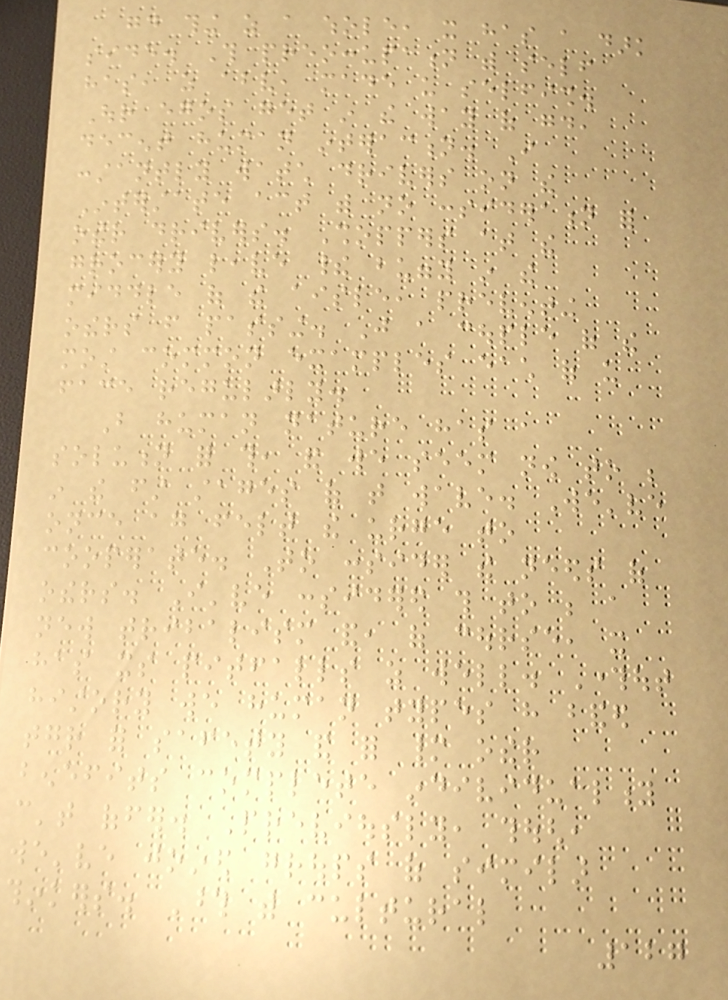good thing as a whole, it has a dark
side. This preoccupation with self
has, as above, made us selfish.
Our egos get in the way of good,
decent human interaction. I
constantly watch drivers on the
Interstate act with no consideration for
other drivers. Shoppers at the
grocery leave their buggy in the
middle of the aisle, preventing
others from passing. Just a couple of the
most common examples each of us
face regularly.
But human nature has a
solution for this, and we seem now to be
in the first stages of that wave. We've
once again felt the urge to
cooperate. To consider the needs of
others. I've considered this to be a
new tribalism and, of course, it
has its pitfalls as well. Throughout
history we human types have banded
together for safety and for many other
benefits complete individuality
can't offer. Previously, though,
we've joined groups of similar
thinkers. Those with cultural
127
